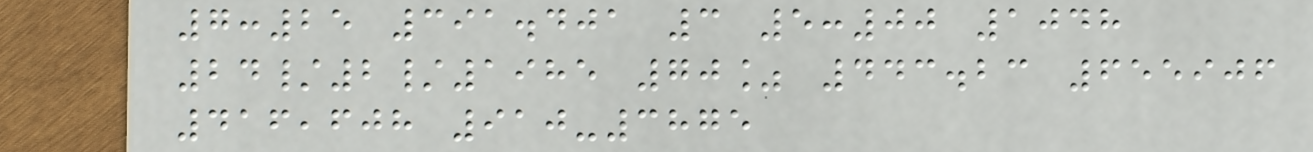7:25 391.401 3 5:00 1048
24/2/1985 70% 443.23 655906
416,608 910-3875
